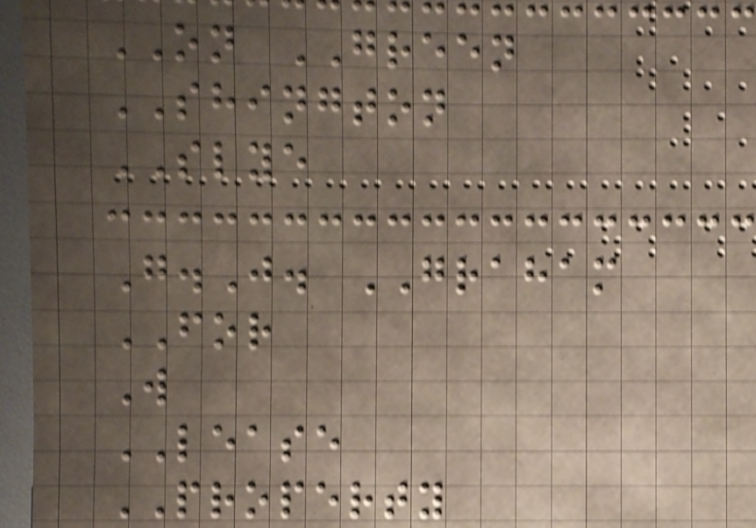ON GREEN
SHINGTON
SLYE
G.J. GRAHAM
FOR
W
LEASE
PROPERTY
